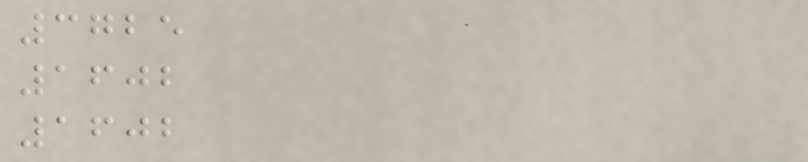3725
1602
1602
